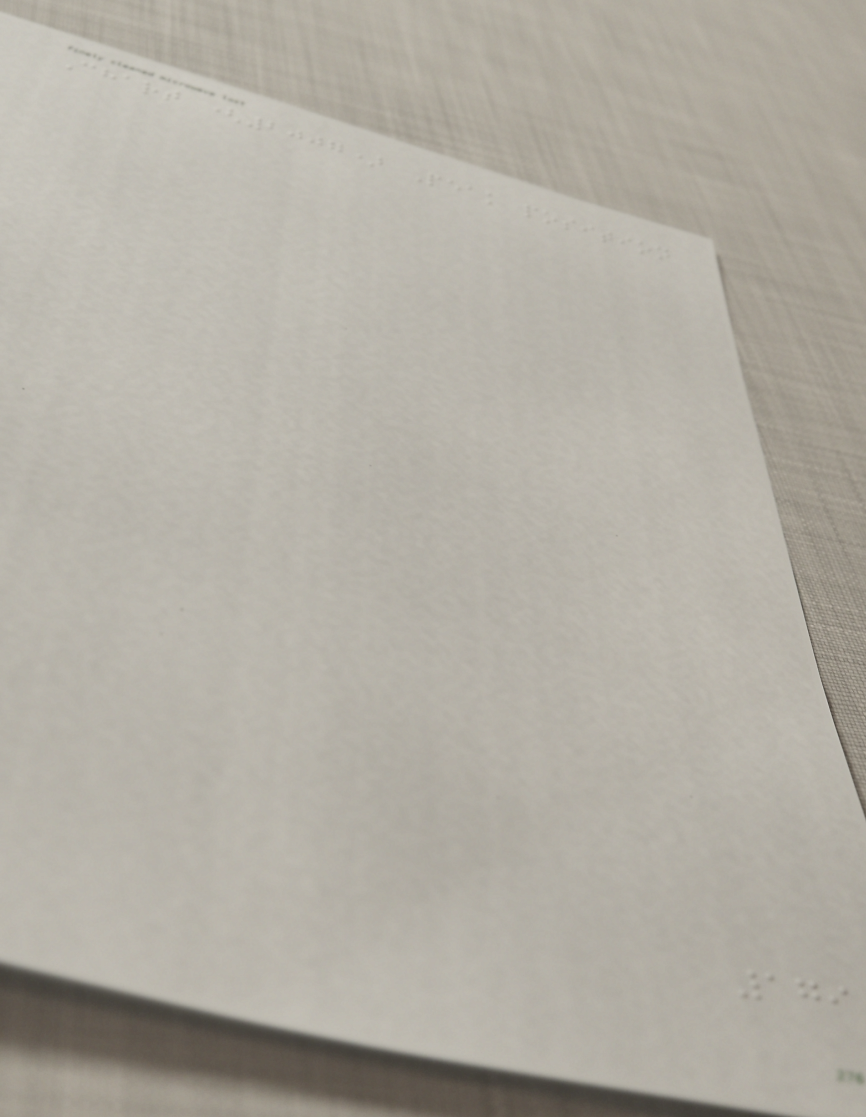Chart (2007) Peak position
179
